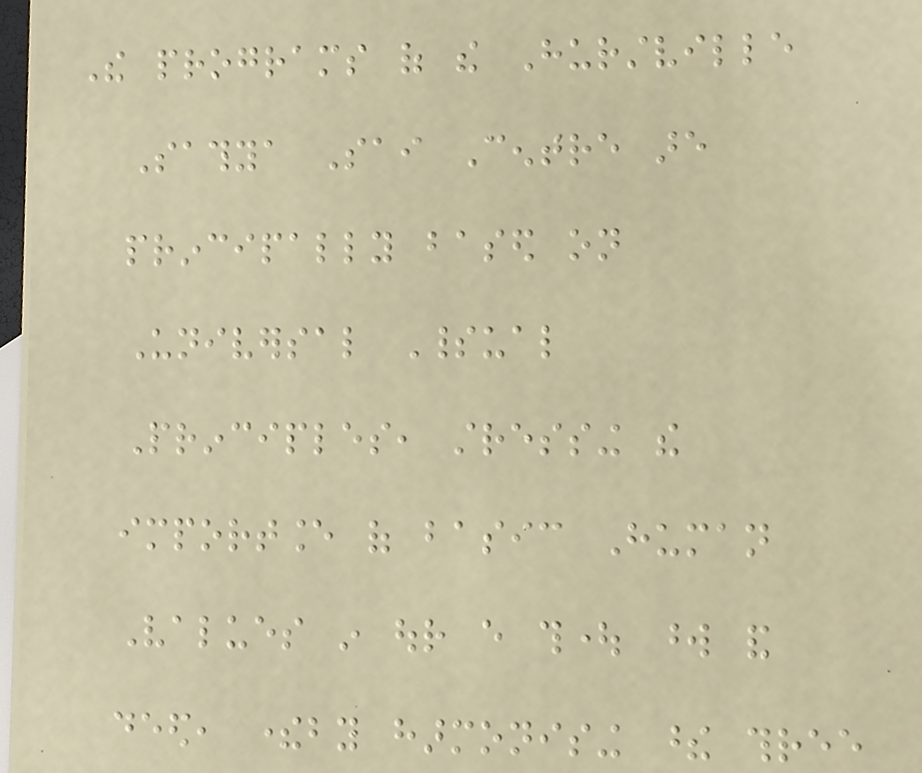The programs of the Hurstville
Sathya Sai Centre are
principally based on
Universal Spiritual
Principles, stressing the
importance of basic Human
Values in our every thought word and
deed, thereby harmonising these three
